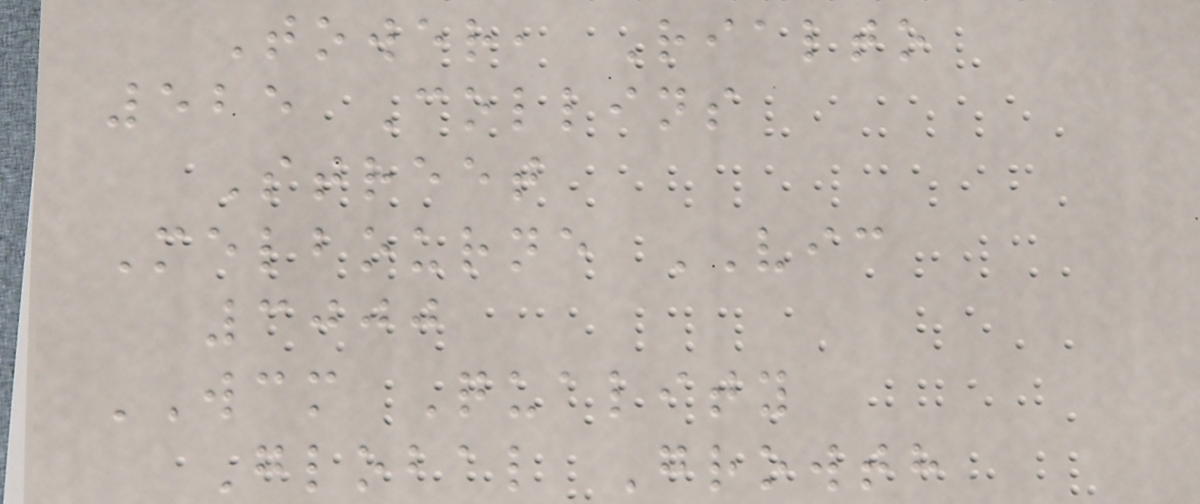Tower, Rialto
525 Collins
Street
Melbourne VIC
3000
WCM Quality
Global Growth
